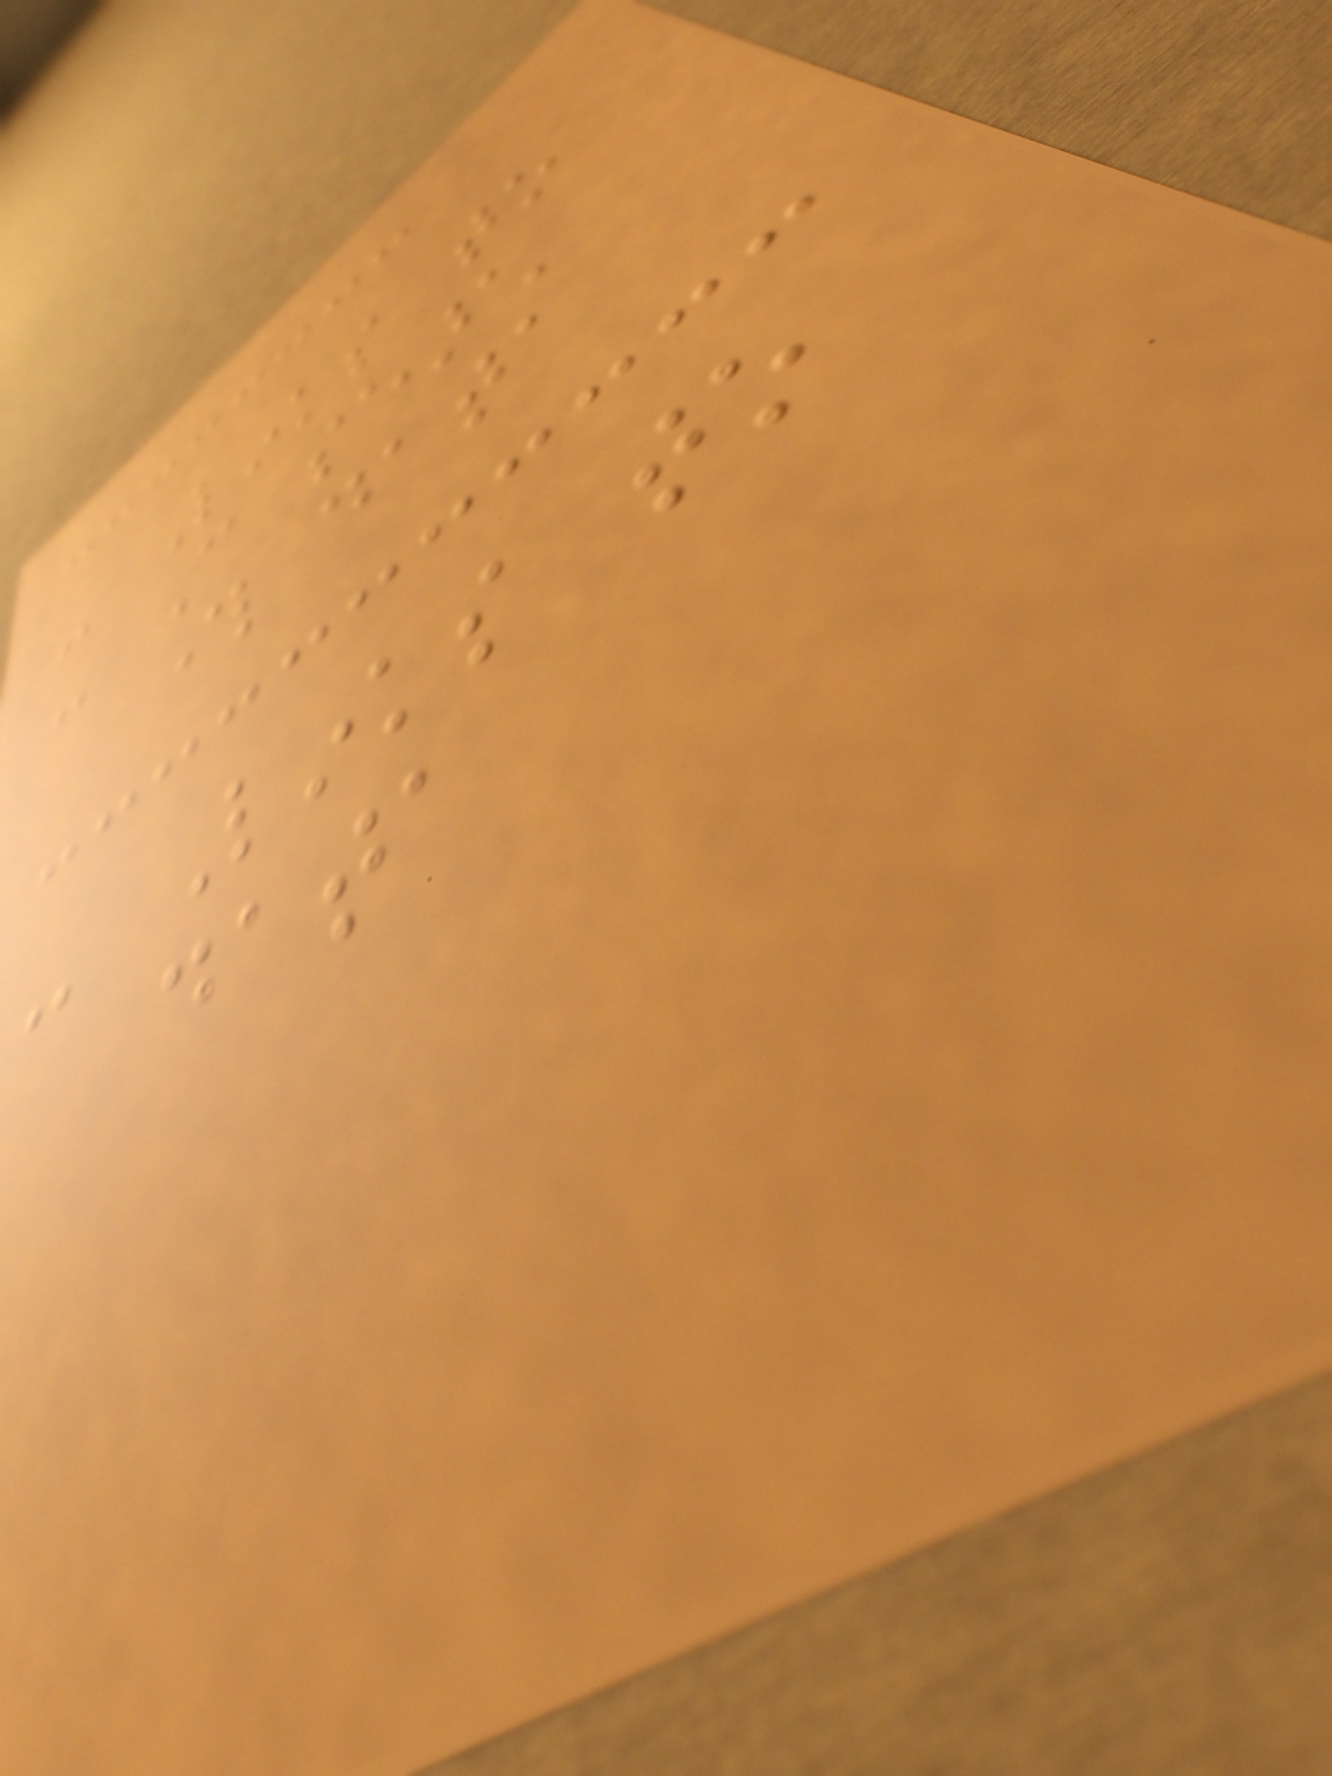- Links to
- Can search
through data
- Links to
data
